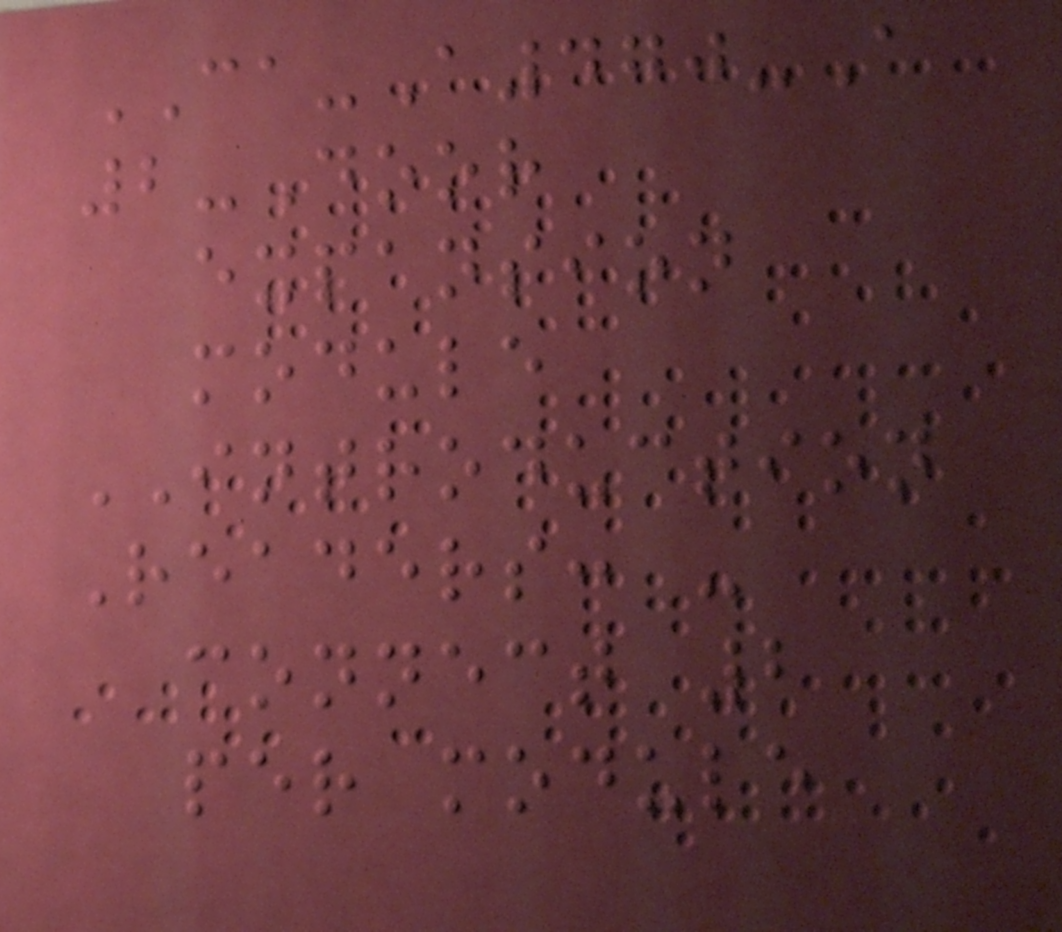CA-A470-A
2-Door
expansion
module
INTRODUCTION
Readers: -
connect 2
per module
